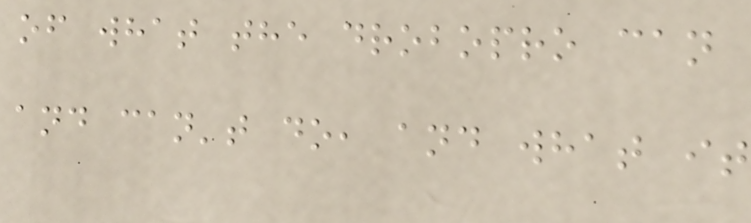of what the drobopro can
and can't do, and what it
